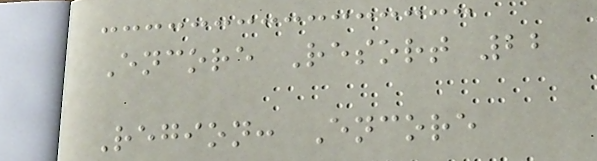Encore Resort 22
Region: Encore
